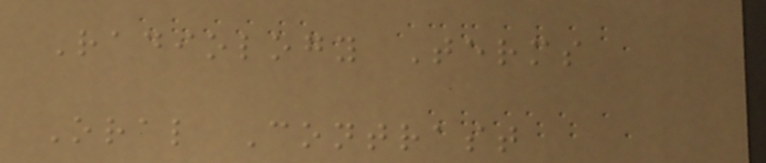Radiology Terms
Oral Contrast
